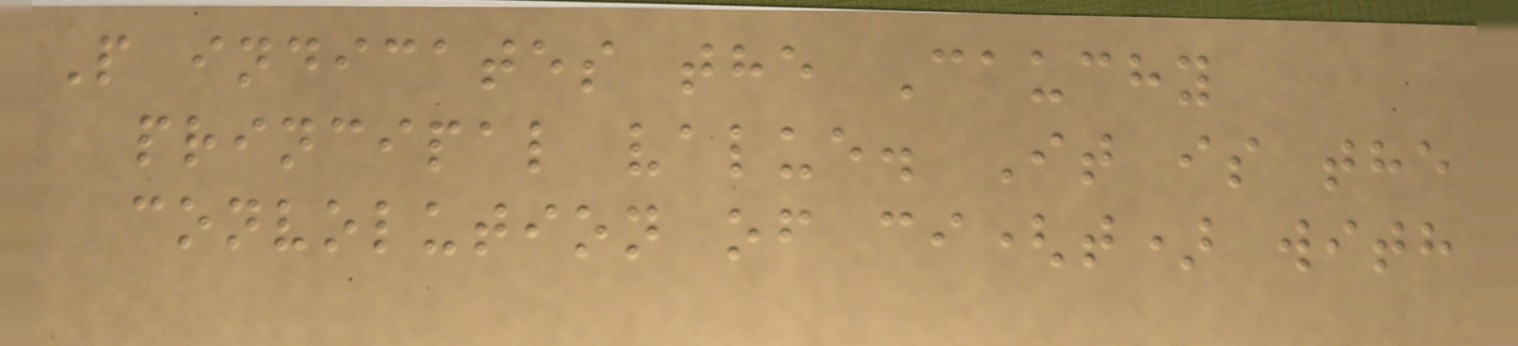P indicates the Cauchy
principal value. It is the
convolution of ci(t) with
